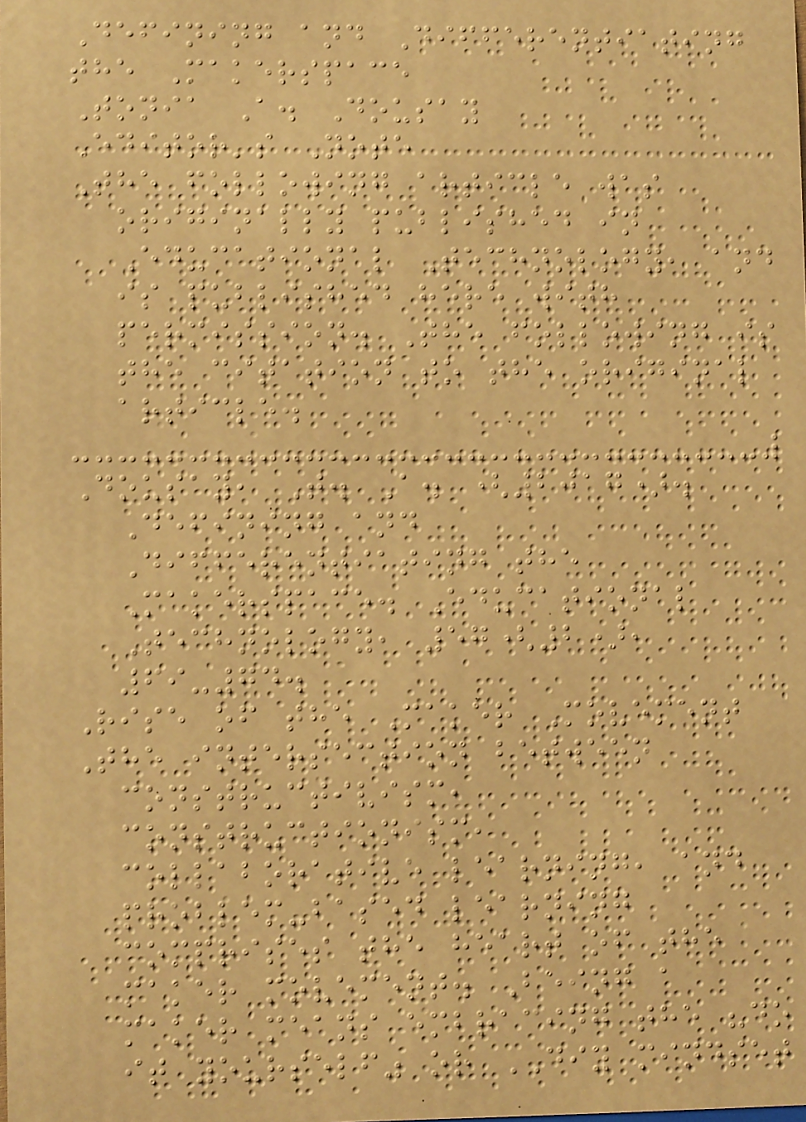Defining and Differentiating
the Makerspace
Tonia A. Dousay
Editor's Note
The following article was
originally published in
Educational Technology, and
is published here with
permission. The following is
the citation to the original
article.
Dousay, T. A. (2017).
Defining and
Differentiating the
Makerspace. Educational
Technology, 57(2),
69-74.
Rise of the Maker Movement
The intersection between
constructivism,
constructionism,
collaborative learning, and
problem-based learning
comprises the heart of the
maker movement. Being a
maker means embracing the "do
it yourself" or DIY mindset
